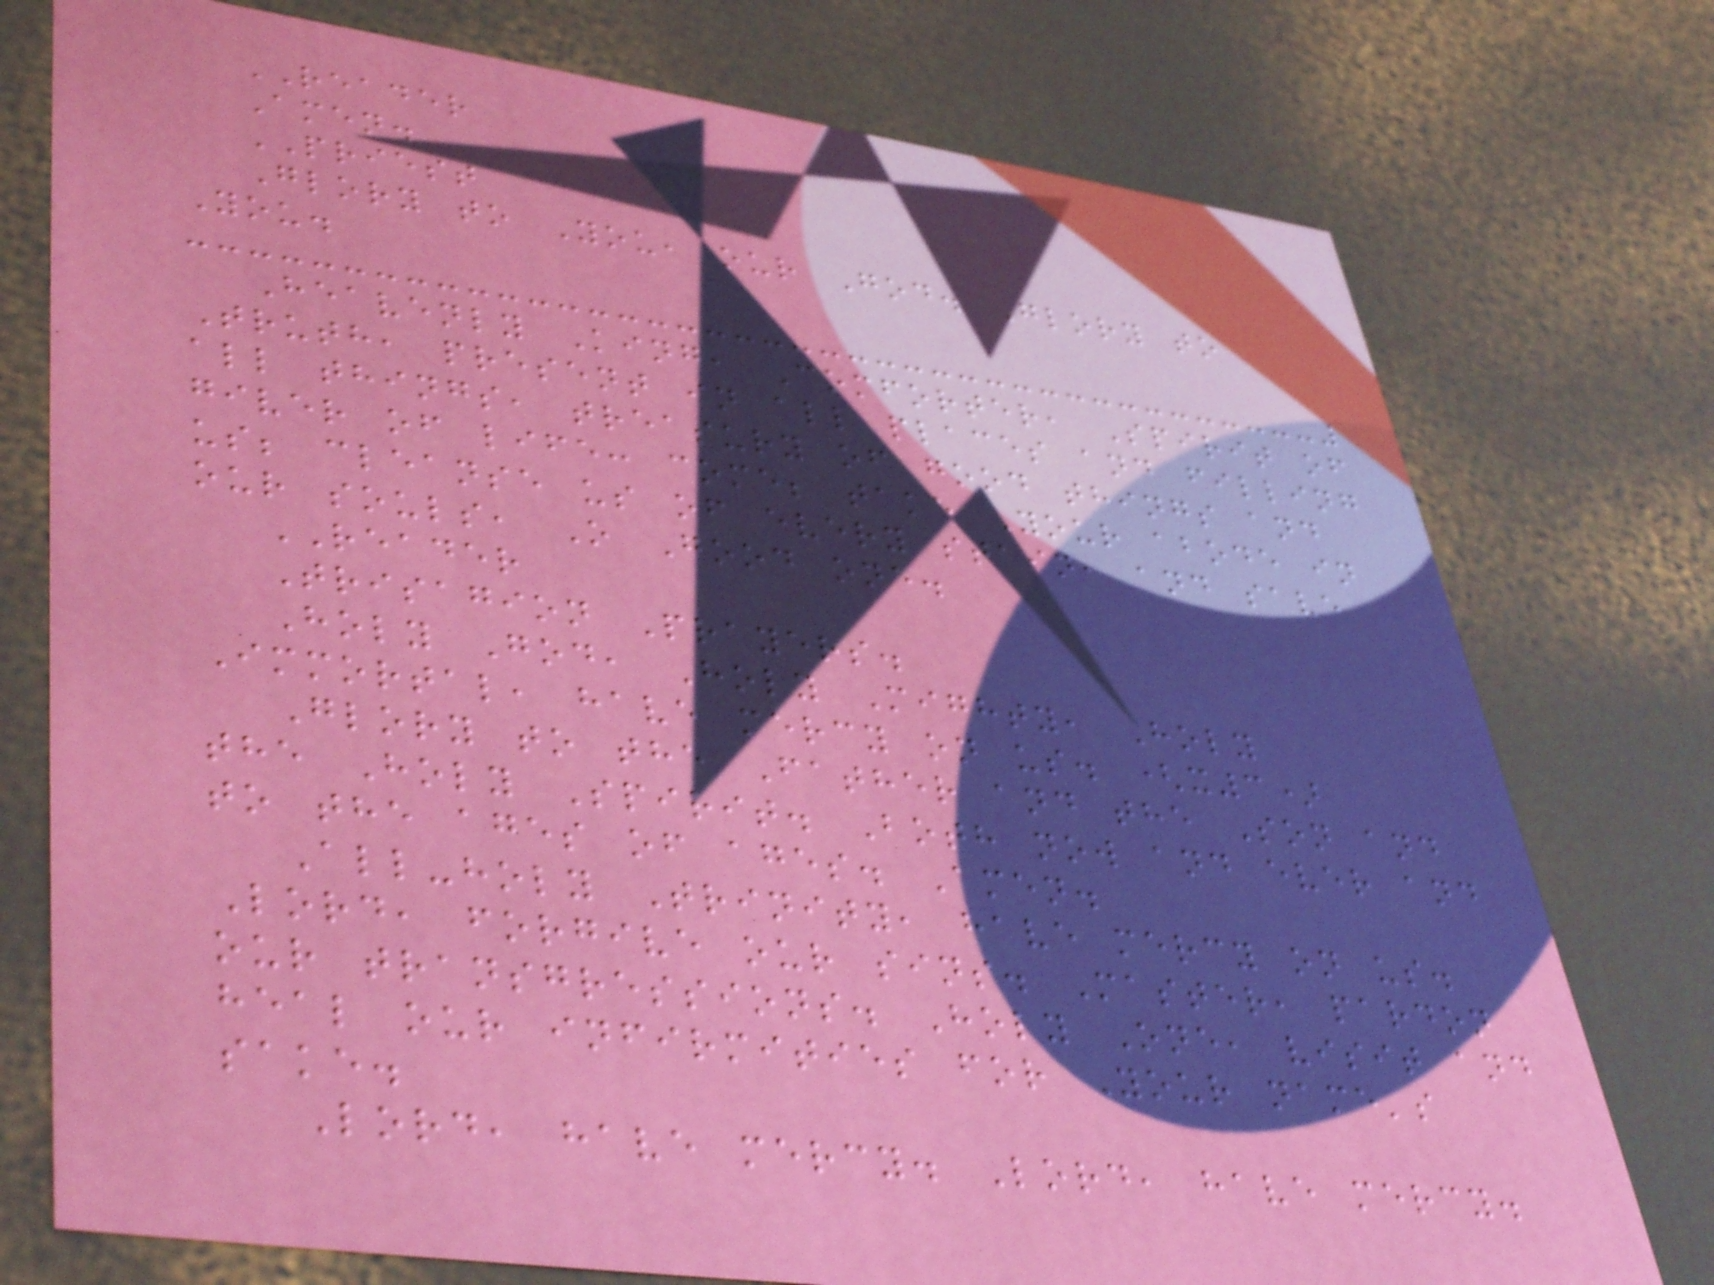READER
Amen.
PRIEST
Glory to You, our God. Glory to
You.
Heavenly King, Comforter, Spirit of
Truth, present in all places and filling
all things, treasury of good things and
giver of life: come; take Your abode in
us; cleanse us of every stain, and save
our souls, O Good one.
READER
Trisagion Prayers.
Holy God, Holy Mighty, Holy
Immortal, have mercy on us. (x3)
Glory to the Father and the Son and
the Holy Spirit. Both now and ever and
to the ages of ages. Amen.
All-holy Trinity, have mercy on us.
Lord, forgive our sins. Master, pardon
our transgressions. Holy One, visit and
heal our infirmities for Your name's
sake.
Lord, have mercy. Lord, have mercy.
